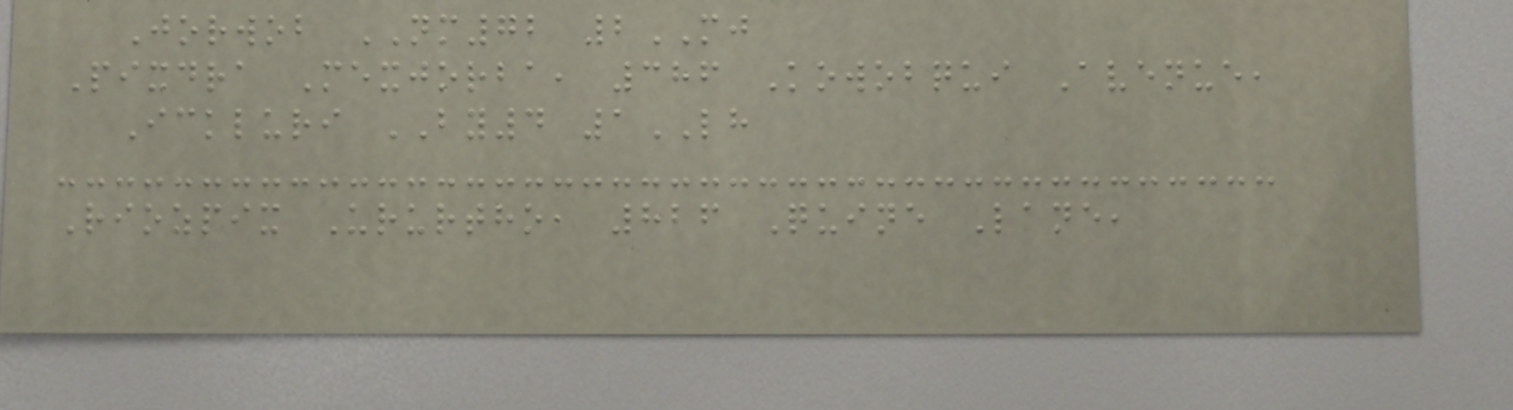Jorwob NM72 2MJ
Pixdra Mexjorba, 386 Kowobqui Avenue,
Ickluri BY4 1LH
Riozpix Ururtho, 826 Quine Lane,
